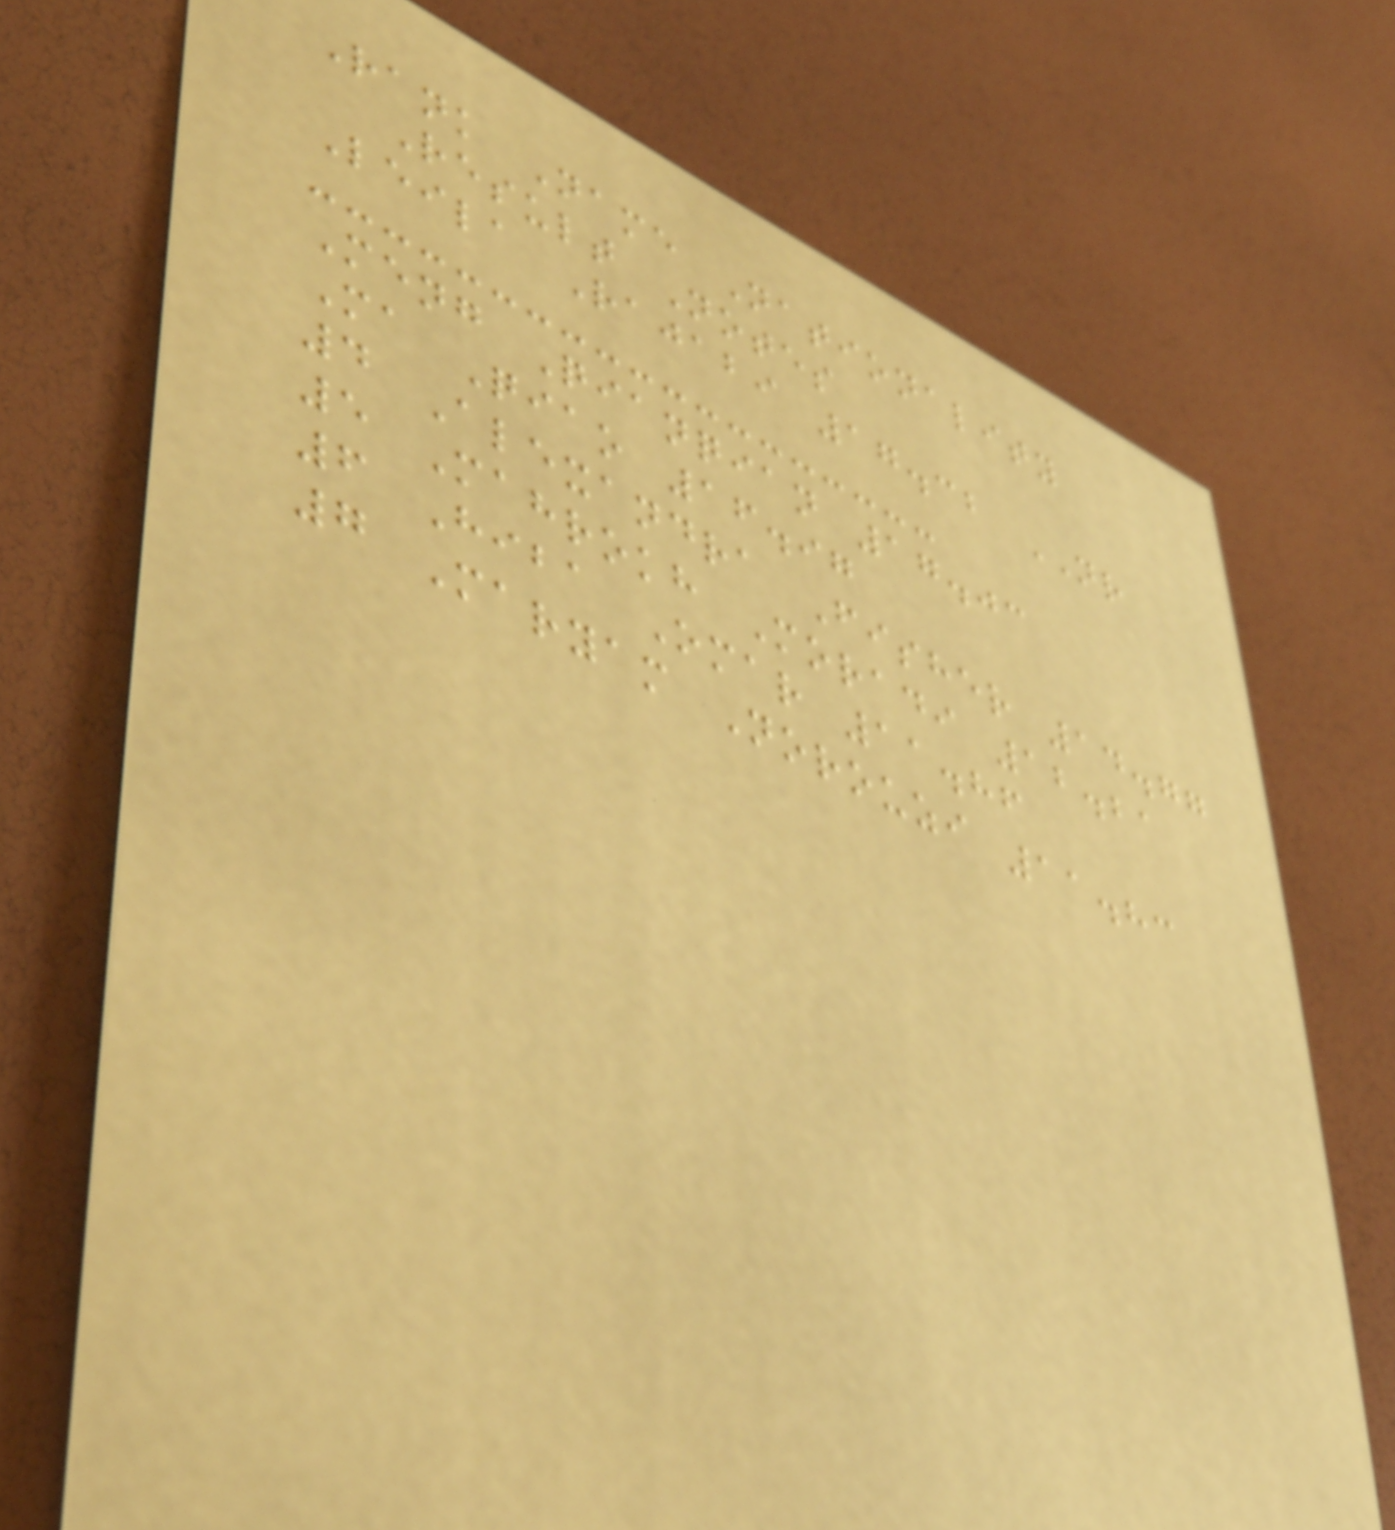Rank Name Nationality
Result Notes
Leila Rajabi 17.32 NR
Meng Qianqian 17.03
Ma Qiao 16.97
4 Alexandra Fisher 14.77
5 Mahrokh Moradi 12.21
6 Hiba Omar 11.86
7 Maryam Norouzi 11.83
